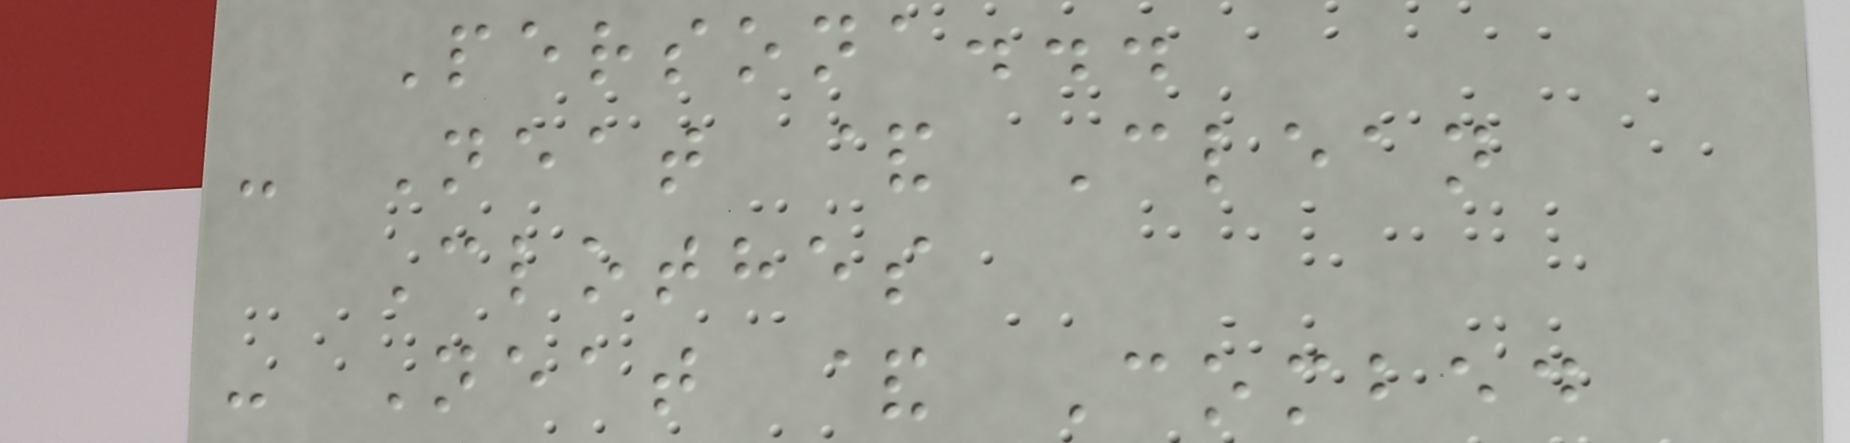Persona...
- Neat & Clean
Clothes
- Neat & Combed
